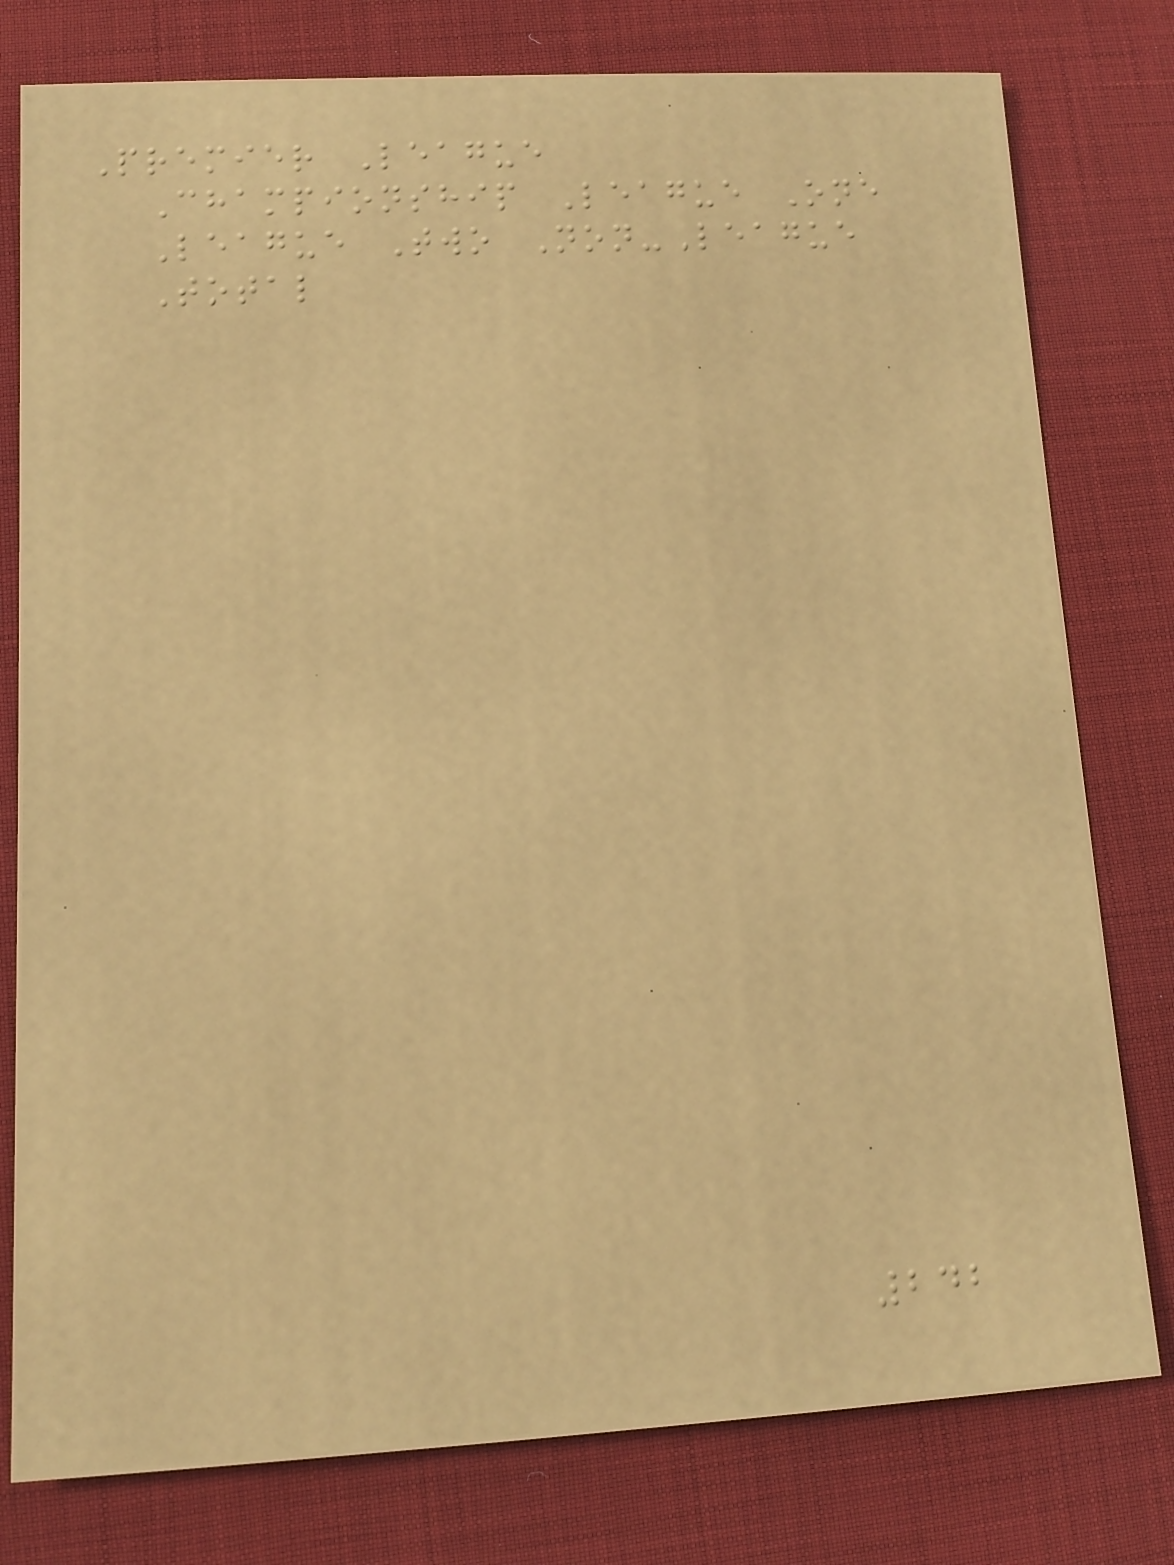Premier League
Championship League One
League Two Non-League
Total
242
